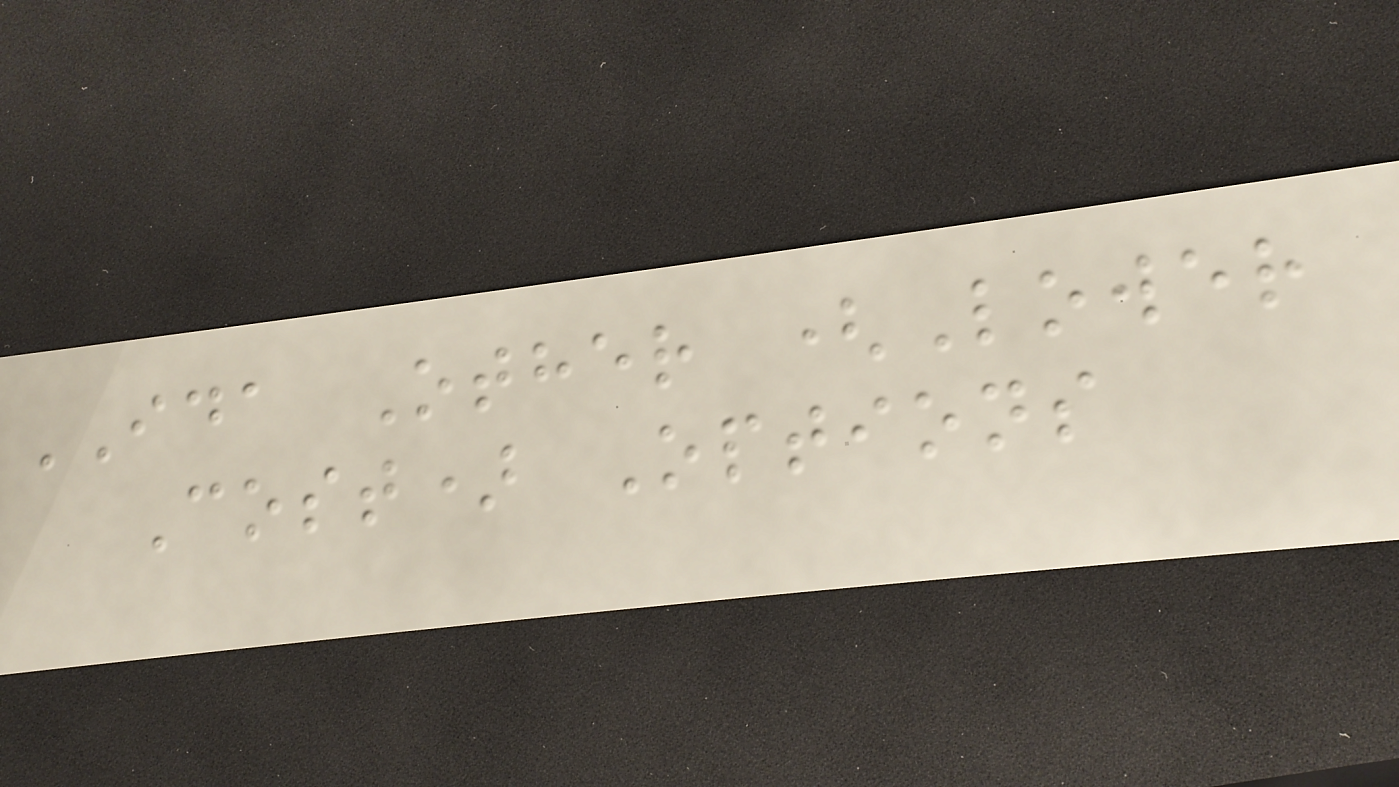IDA Other (Lower
Cost) Options
